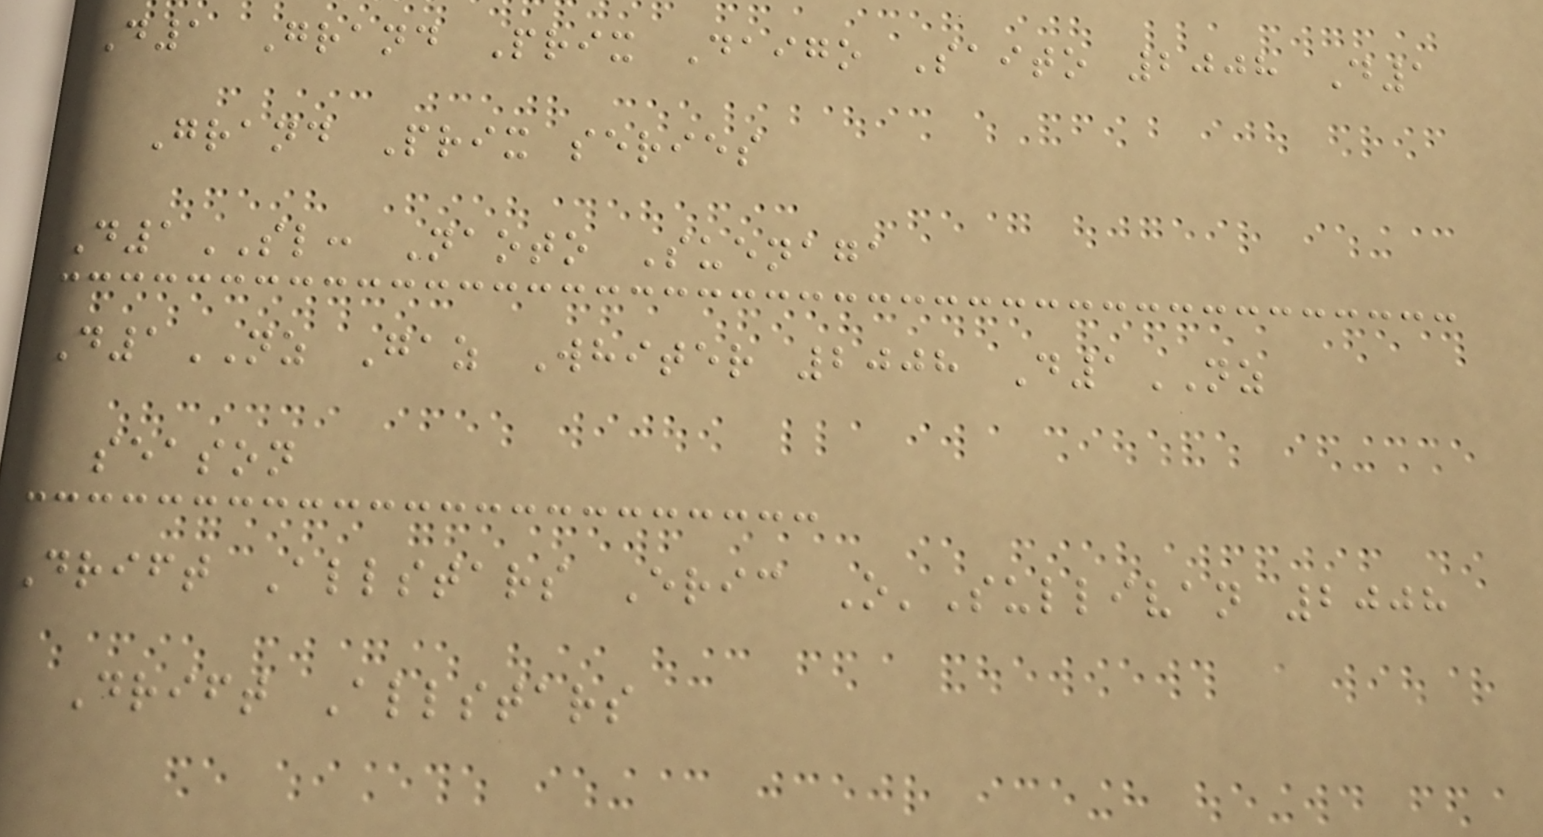D1 Grand Prix Daigo Saito 2008 D1
Grand Prix series
D1SL: Naoto Suenaga
D1NZ Gaz Whiter 2008 D1NZ
season
Drift Allstars Eric O'Sullivan 2008
Drift Allstars
